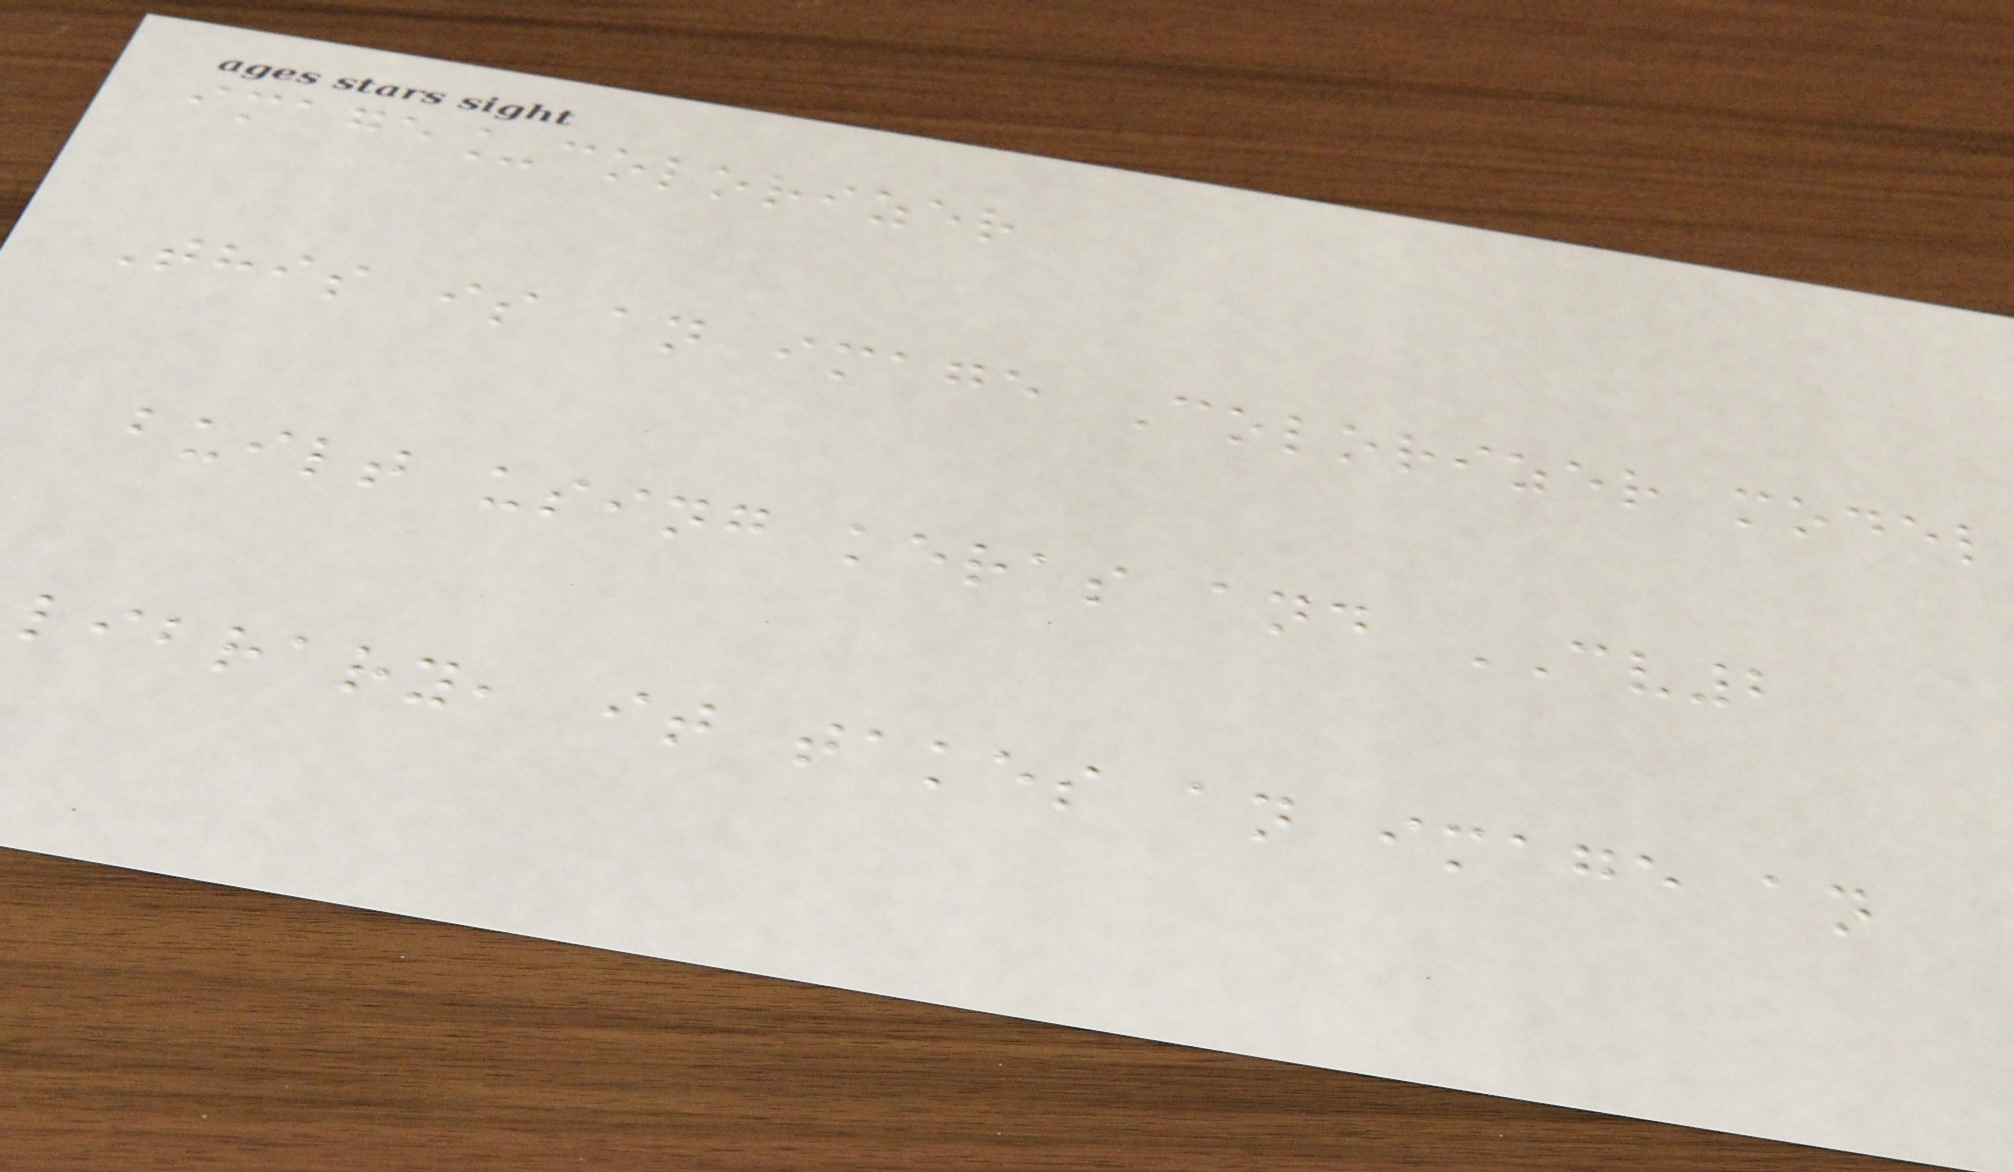image_colorizer
This is an image Colorizer model
built using keras and CV2
library, it takes an image an
